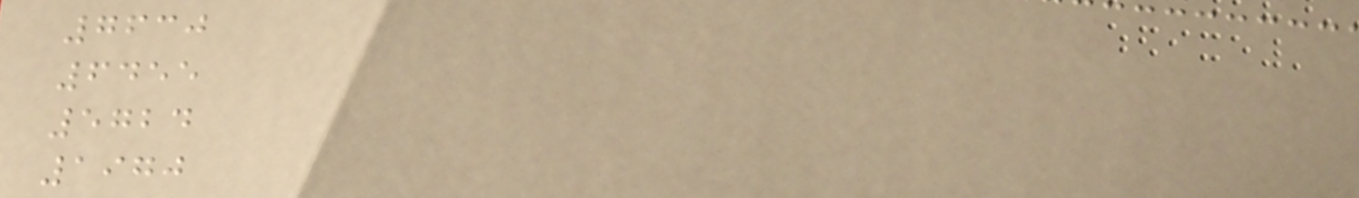7630
6455
5724
1970
